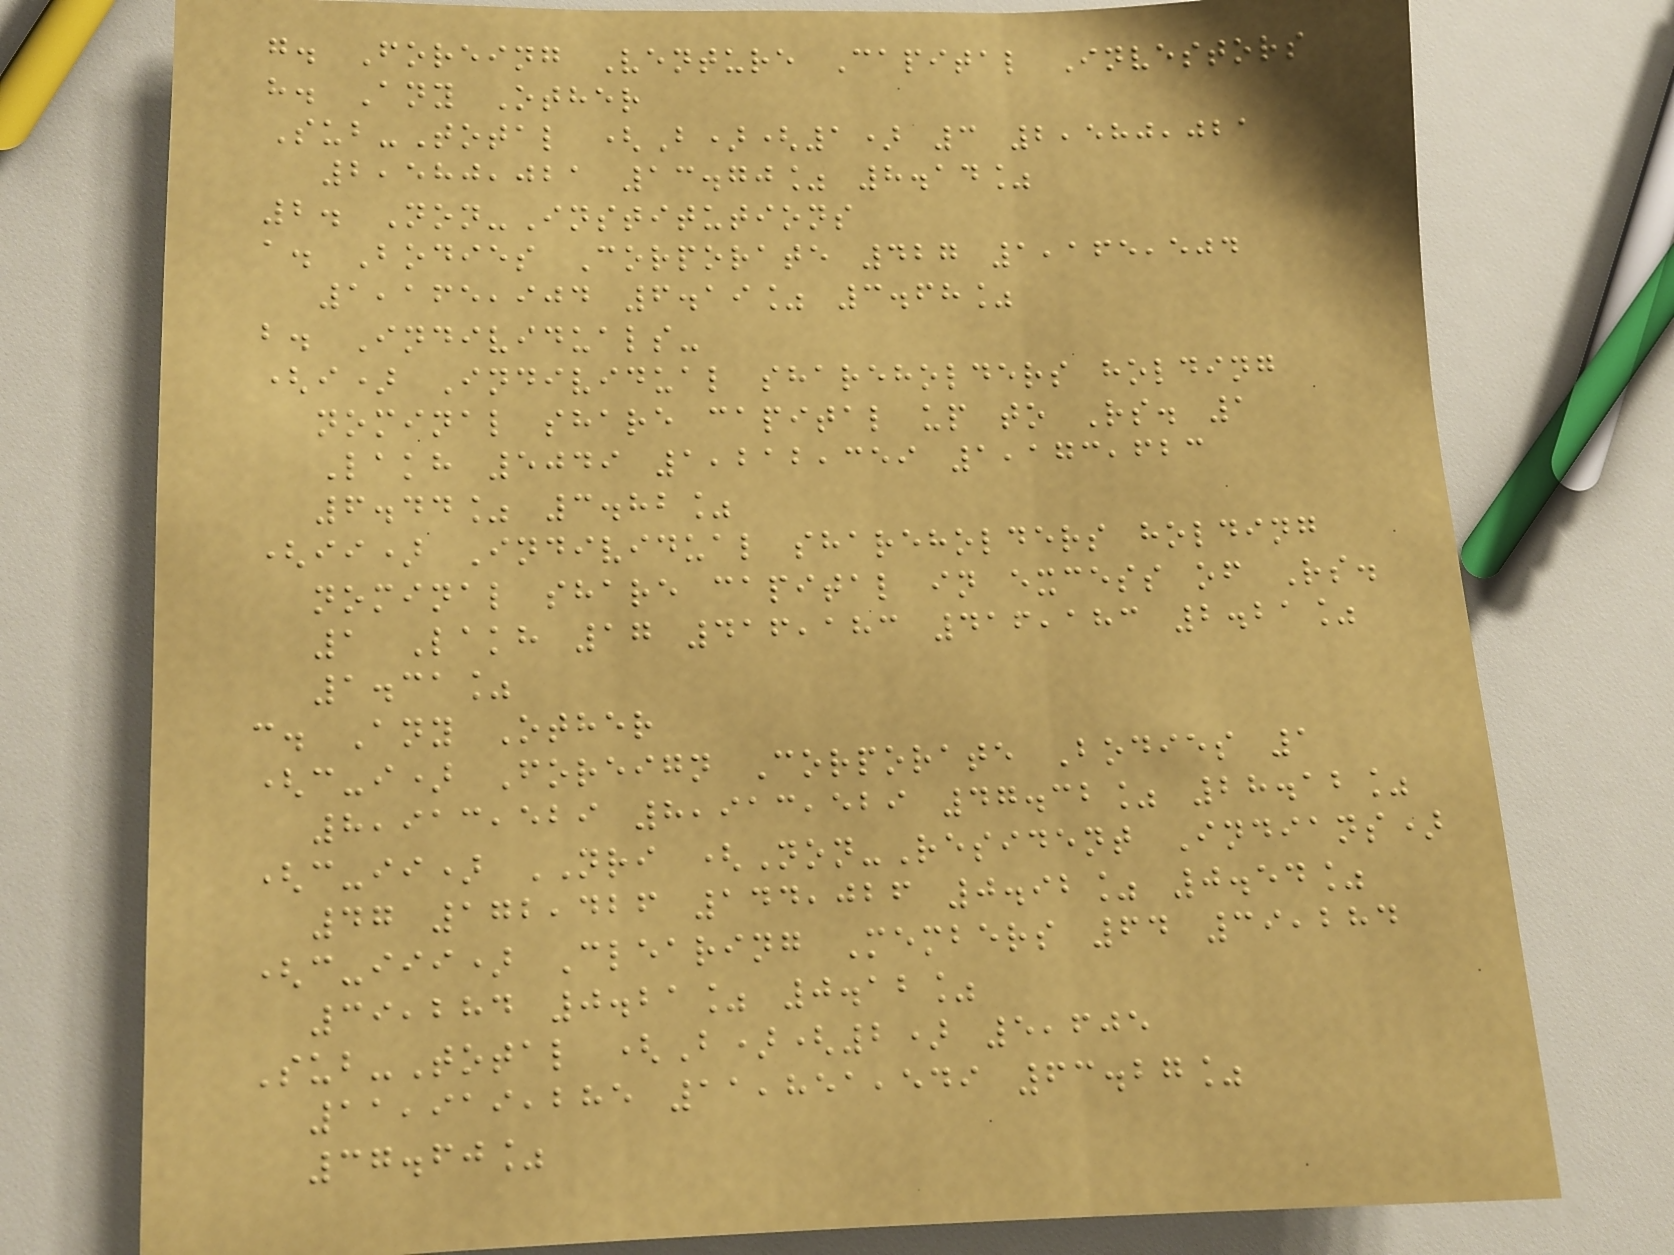g. Foreing Venture Capital Investors
h. Any Other
Sub-Total (B)(1) 3 2,580,021
2,580,021 13.70% 8.14%
2. Non-Institutions
a. Bodies Corporate 427 1,165,504
1,165,904 6.19% 3.68%
b. Individuals-
(i) Individual shareholders holding
nominal share capital up to Rs. 1
Lakh 5049 1,212,359 1,173,623
6.44% 3.82%
(ii) Individual shareholders holding
nominal share capital in excess of Rs.
1 Lakh 17 416,183 416,183 2.21%
1.31%
c. Any Other
(c-i) Foreign Corporate Bodies 1
8,913,529 8,913,529 47.32% 28.12%
(c-ii) NRI (Non-Resident Indians)
47 172,426 144,026 0.92% 0.54%
(c-iii) Clearing Members 64 39,284
39,284 0.21% 0.12%
Sub-Total (B)(2) 5,605
11,919,285 11,851,549 63.27%
37.60%
